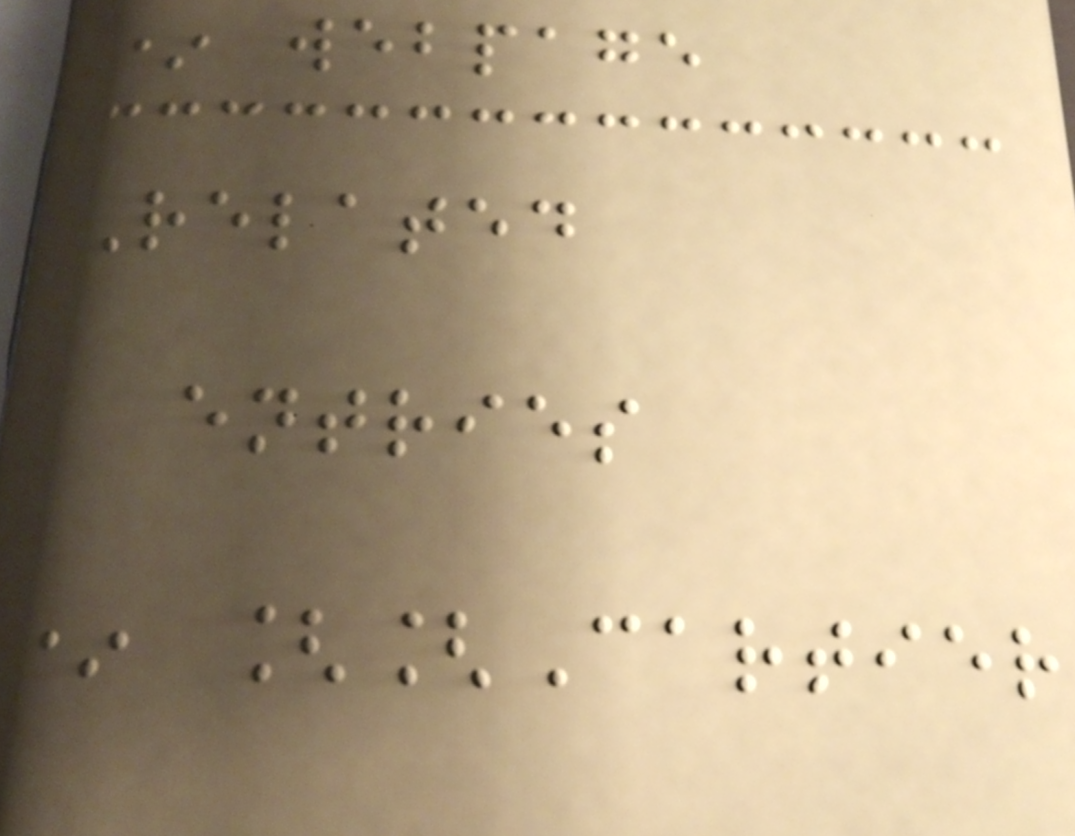* webpage
Related
entries
* [[Cartier
